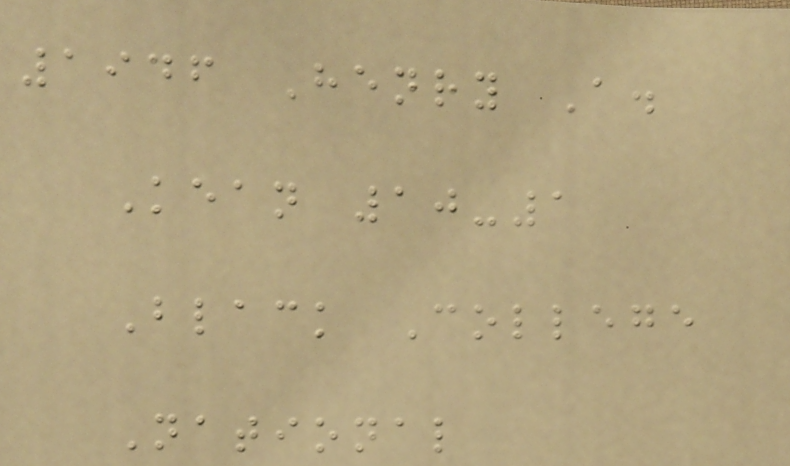1946 Henry A.
Kean 10-1
Black College
National
